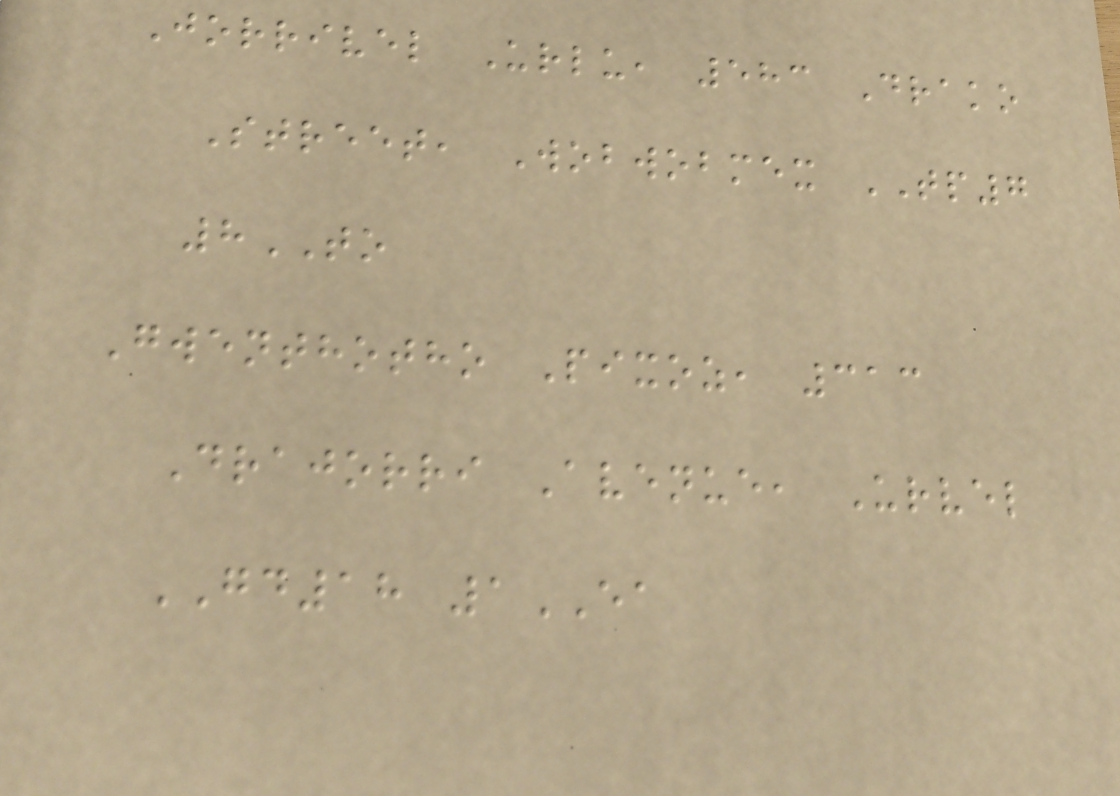Jorrivel Urlu, 583 Drako
Street, Wobwobmex TP7
8TO
Gwenthotho Pixoz, 313
Drajorri Avenue, Urvel
GD18 1EA
